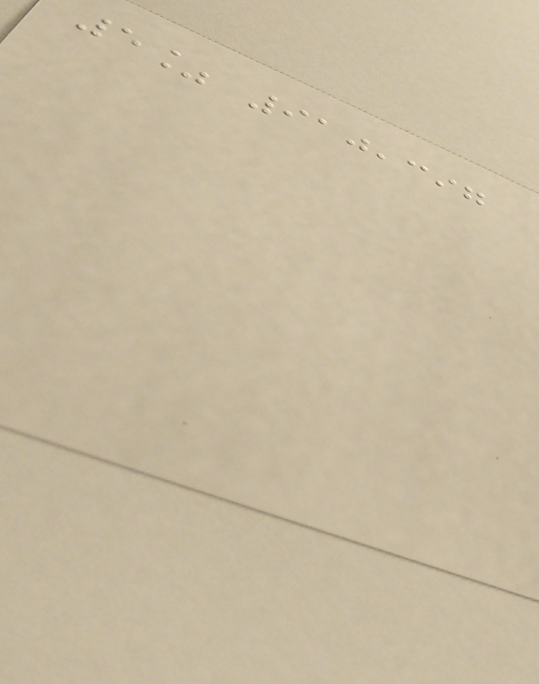5% 910,397
